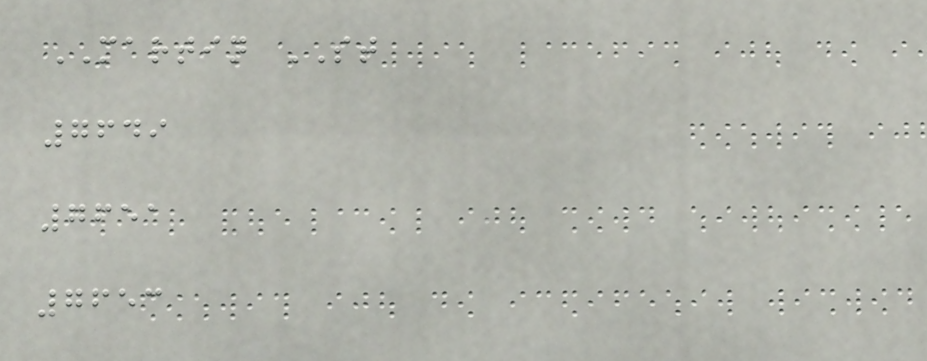MARTIN ST
7649
7651
7653
